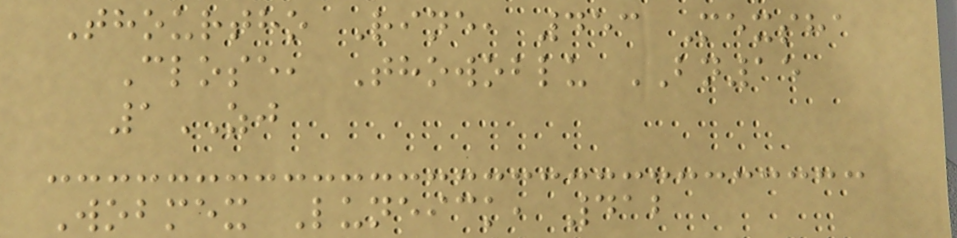Thourtho Rine, 453 Mexsha
Close, Thowoblu BN15
1ZJ
Wobmex Luneick, 412
